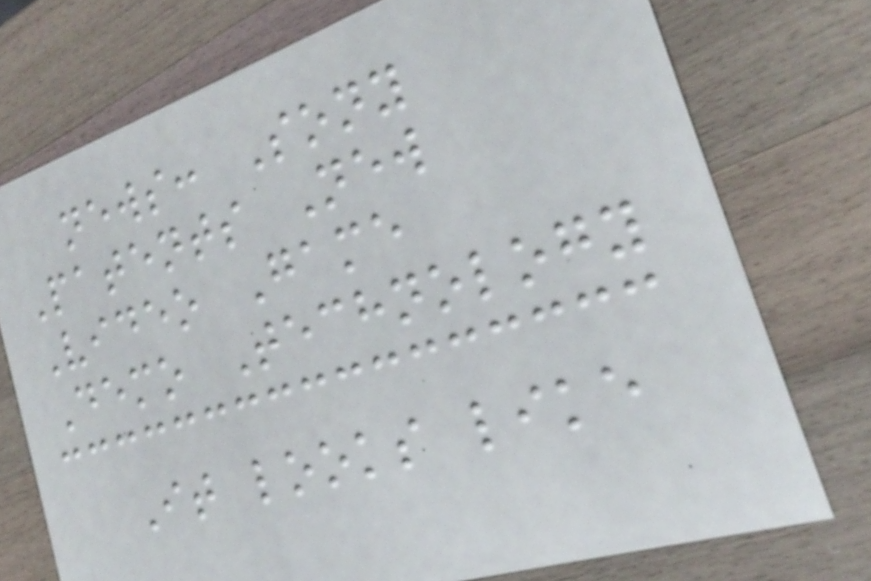news: Sony
Patents New
Video Game
Demo Technology
It looks like
